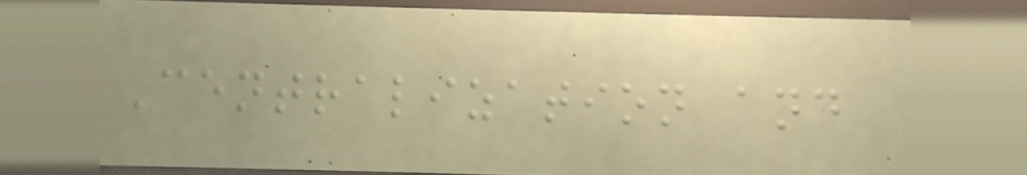Centralization and
